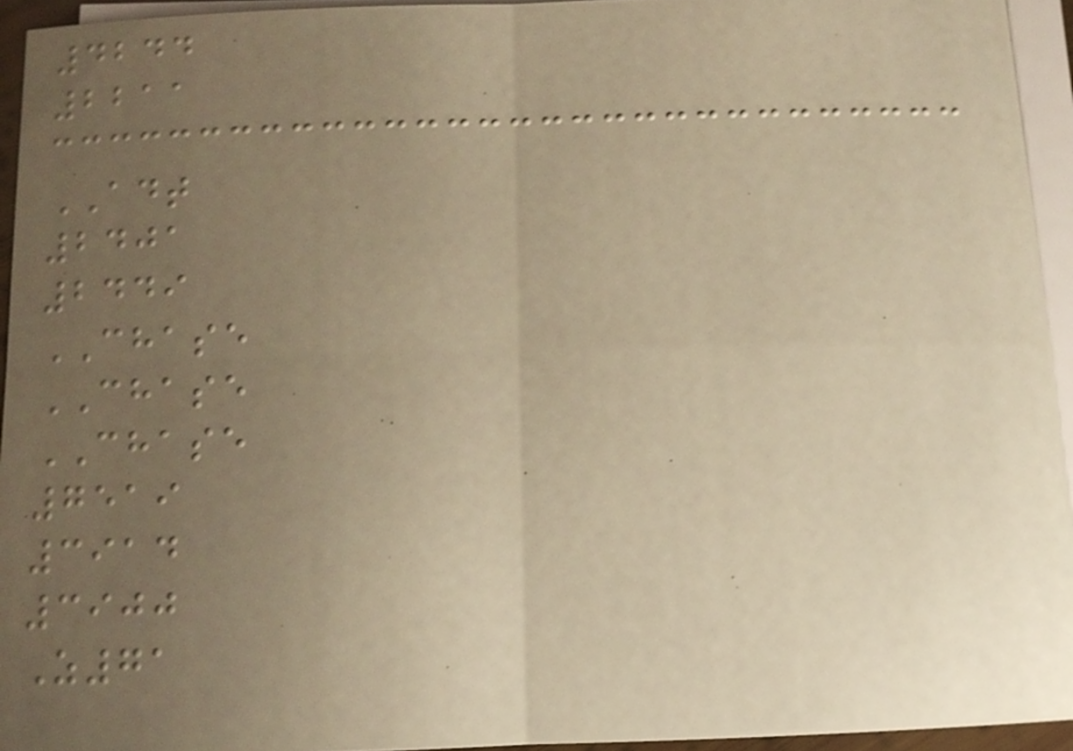4244
2211
ADT
2401
2449
CHASE
CHASE
CHASE
7519
3914
3900
Z71
